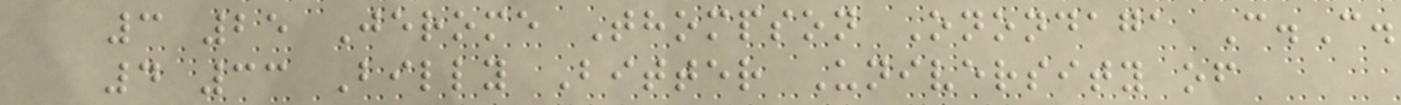3 25 Jerome Thompson Onondaga C.C.
4 33 Billy Bitter University of
